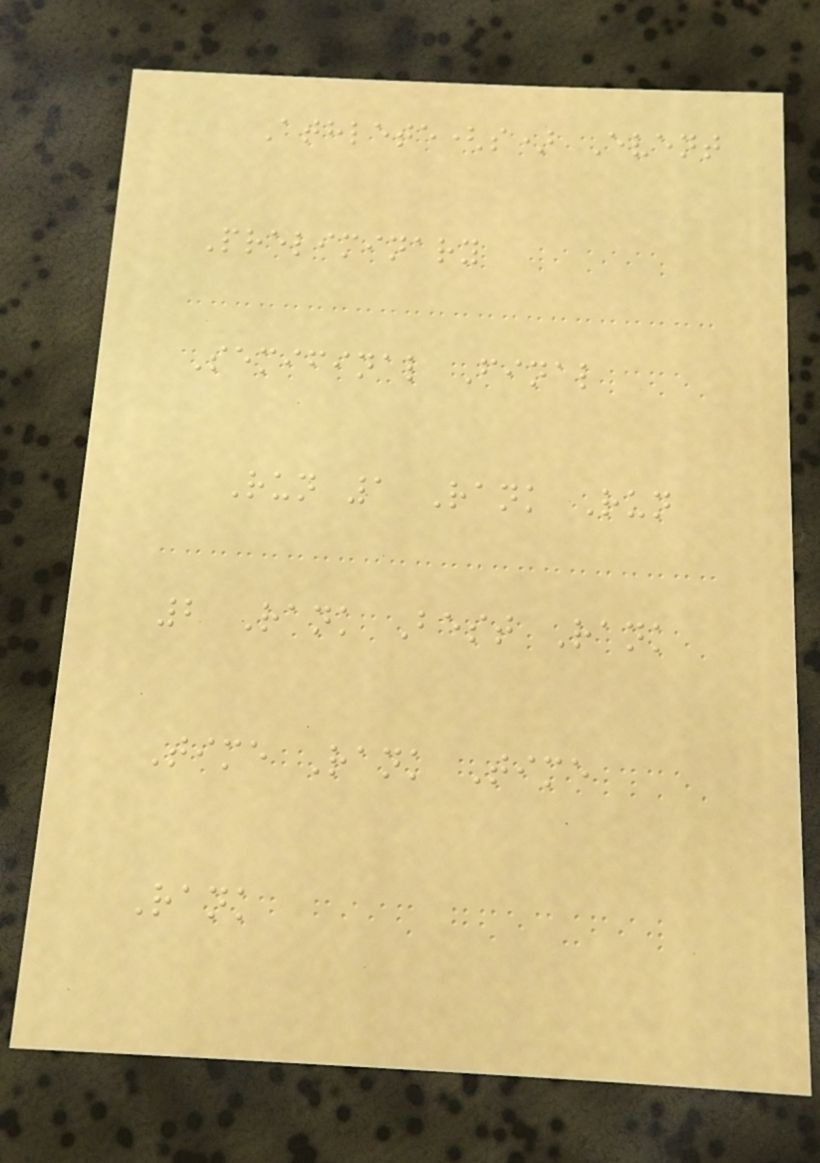Athlete(s) Event
Preliminary
Semifinal Final
Run 1 Rank Run
2 Rank Best Rank
Time Rank Time
Rank
